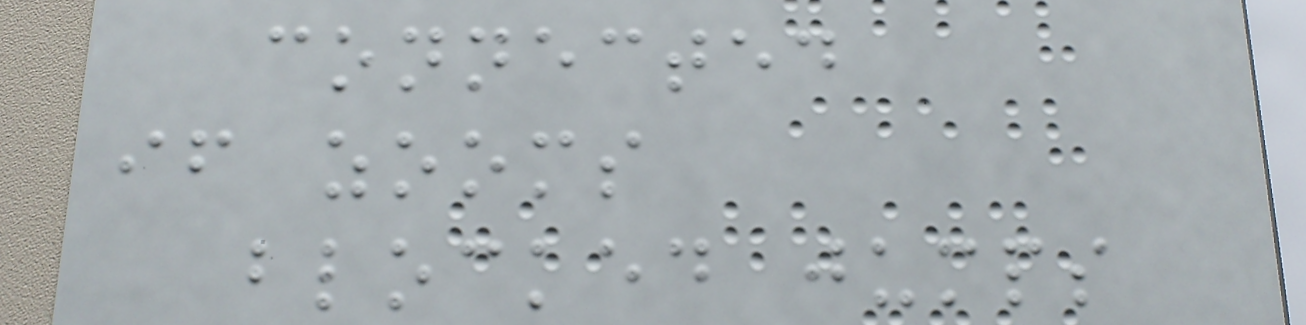connected
if zooms
blocked jumps
